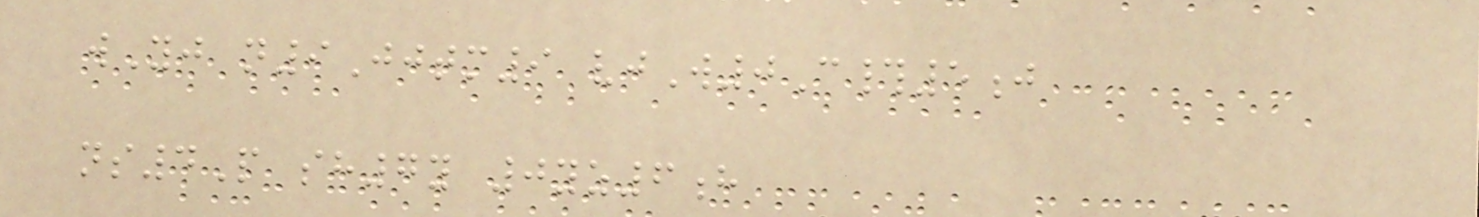wYj n9Jjtm9 vjW0C#5j
ns4P sh7y 0yz6h
